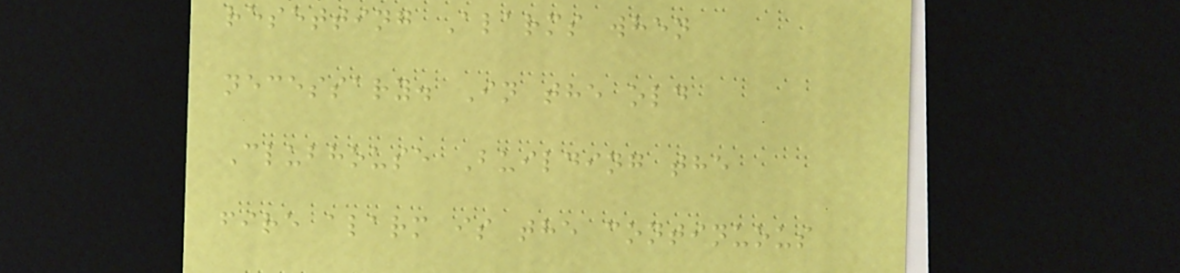resetting Alarms when
necessary. In the old
Clubhouse Building the
fire alarm is the continuous
